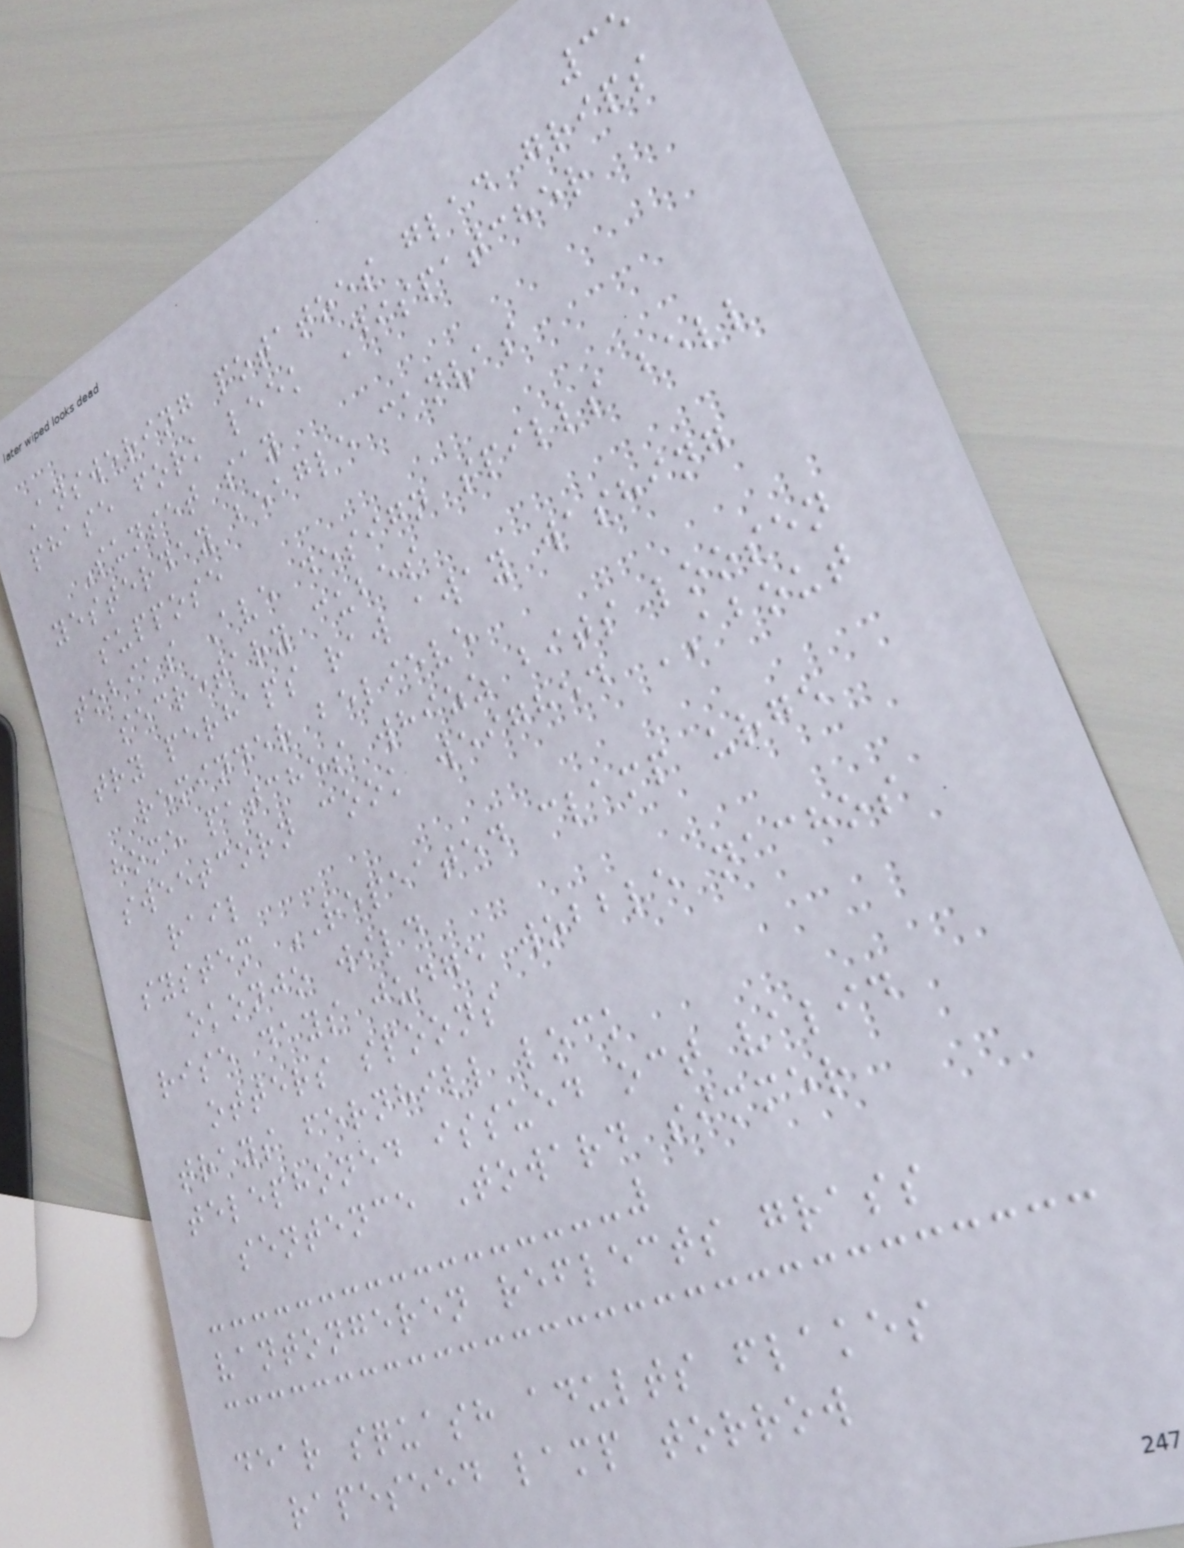35
Answering potatoes glad grips
phase fork leek Dispatcher
Sunset say
yesterday beagle canvas
suppose
tobias Ave design spills bell
secretary cubes
try perhaps raw away washing
reminder believe
home patches whizz bits loosen
sweetcorn cook weighed ABOUT
rail
system REPEATED clamp urge
okonjo wild
rise days judge wobble nachos
otters spoons
trays fernhill lock
telephoned issued oct valid
sentence Toward simmer
vantongeren reflects grass
dear squash adults flakes
rapeseed lamp torrow
